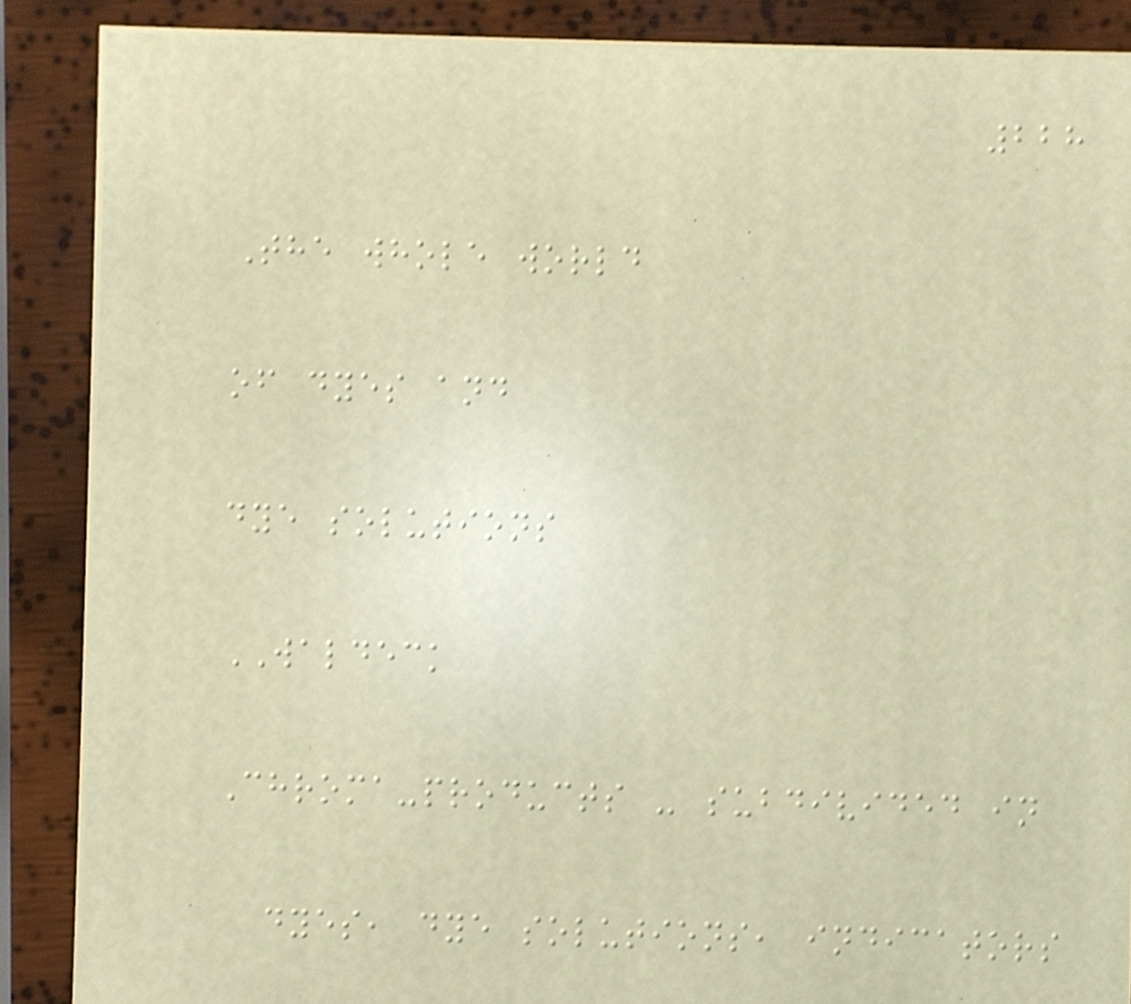228
The whole world
of dyes and
dye solutions
WALDECK
Chroma-products - subdivided in
dyes, dye solutions, indicators
